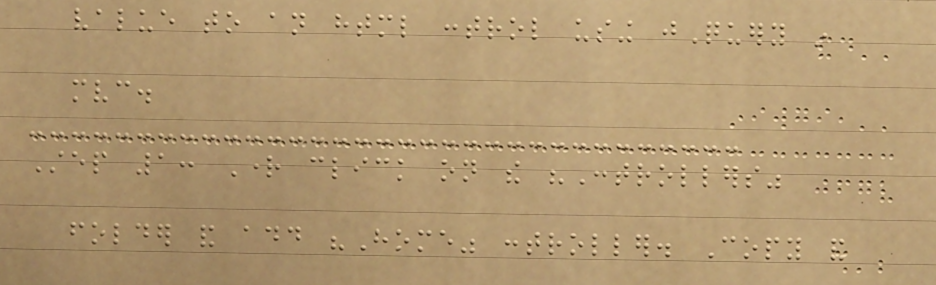value to an html control using jQuery in
mvc.
Step 1: Right click on the "Controllers"
folder and add "Home" controller. Copy and
